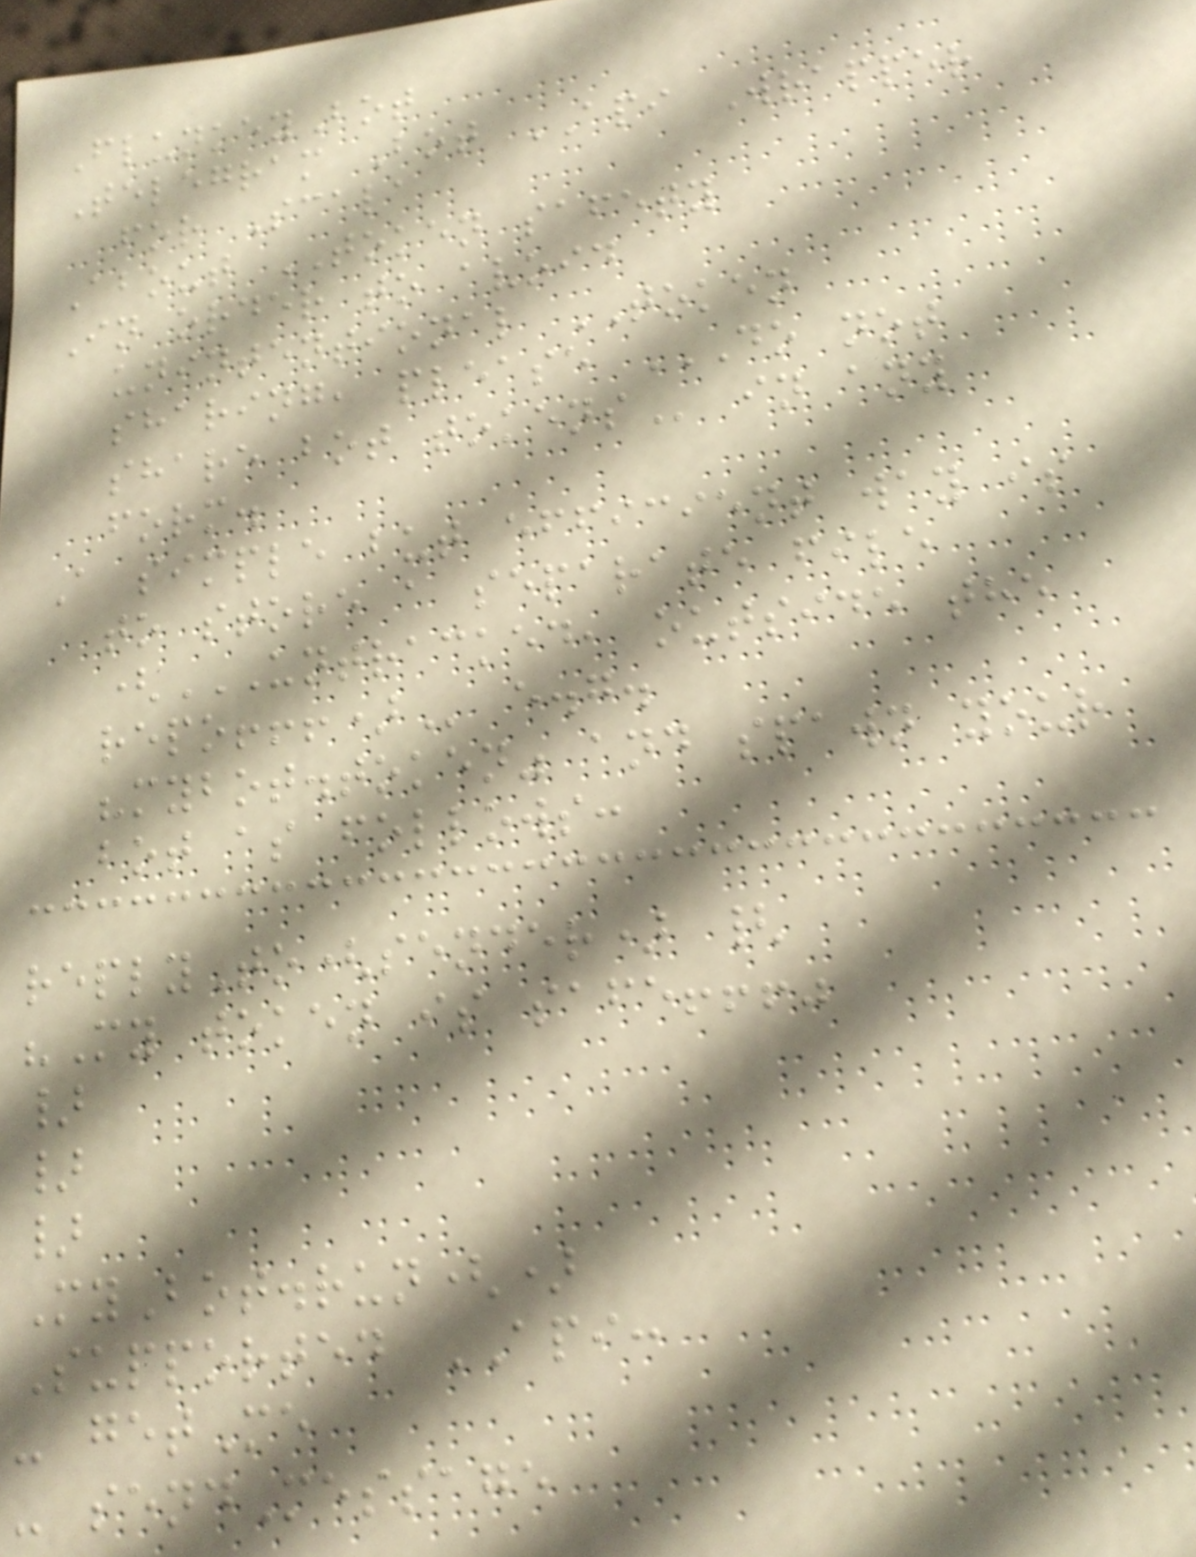FlunkeyBot
Telegram Bot API Wrapper
for Scala
About TOKEN safety
In order to avoid
unintentional TOKEN
sharing, please DO NOT
SHARE BOT TOKENS in any
form.
A simple but efficient way is
to store a separate file
(UNTRACKED, OUTSIDE THE
REPO!!!) e.g.
"mybot.token" and spawn your
bot as follows:
replyTo(sender) {
"My token is safe!!!"
}
}
}
MyBot.run()
Supported API:
- getMe
- sendMessage
